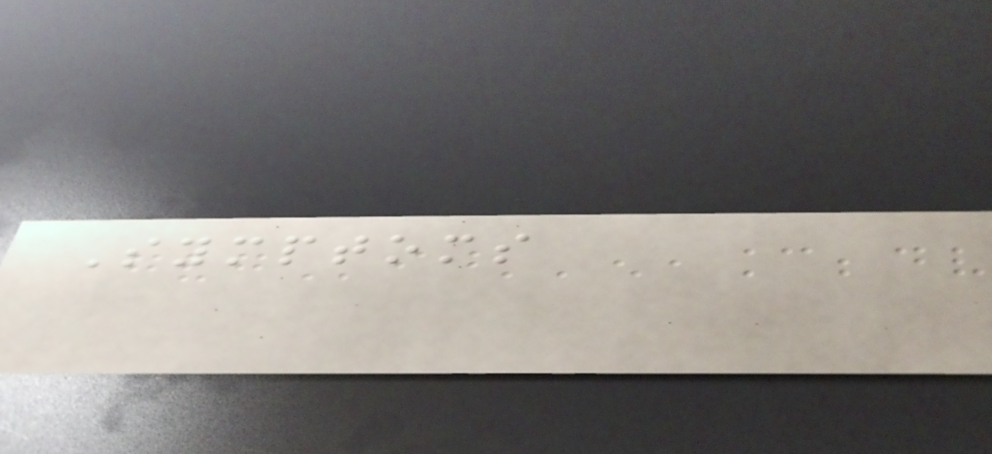Symptoms
